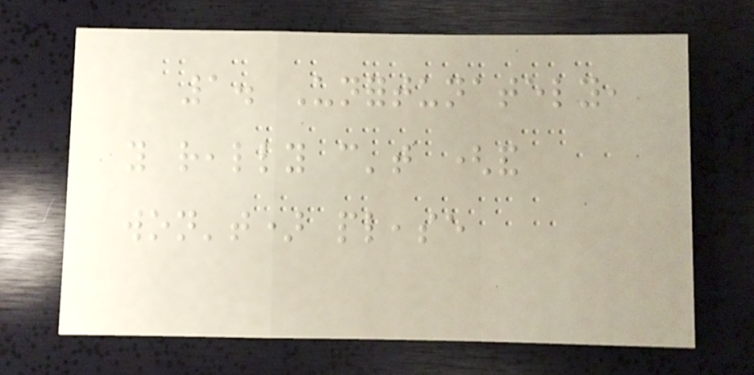1. Unfortunately,
you really can't (and
won't) please
